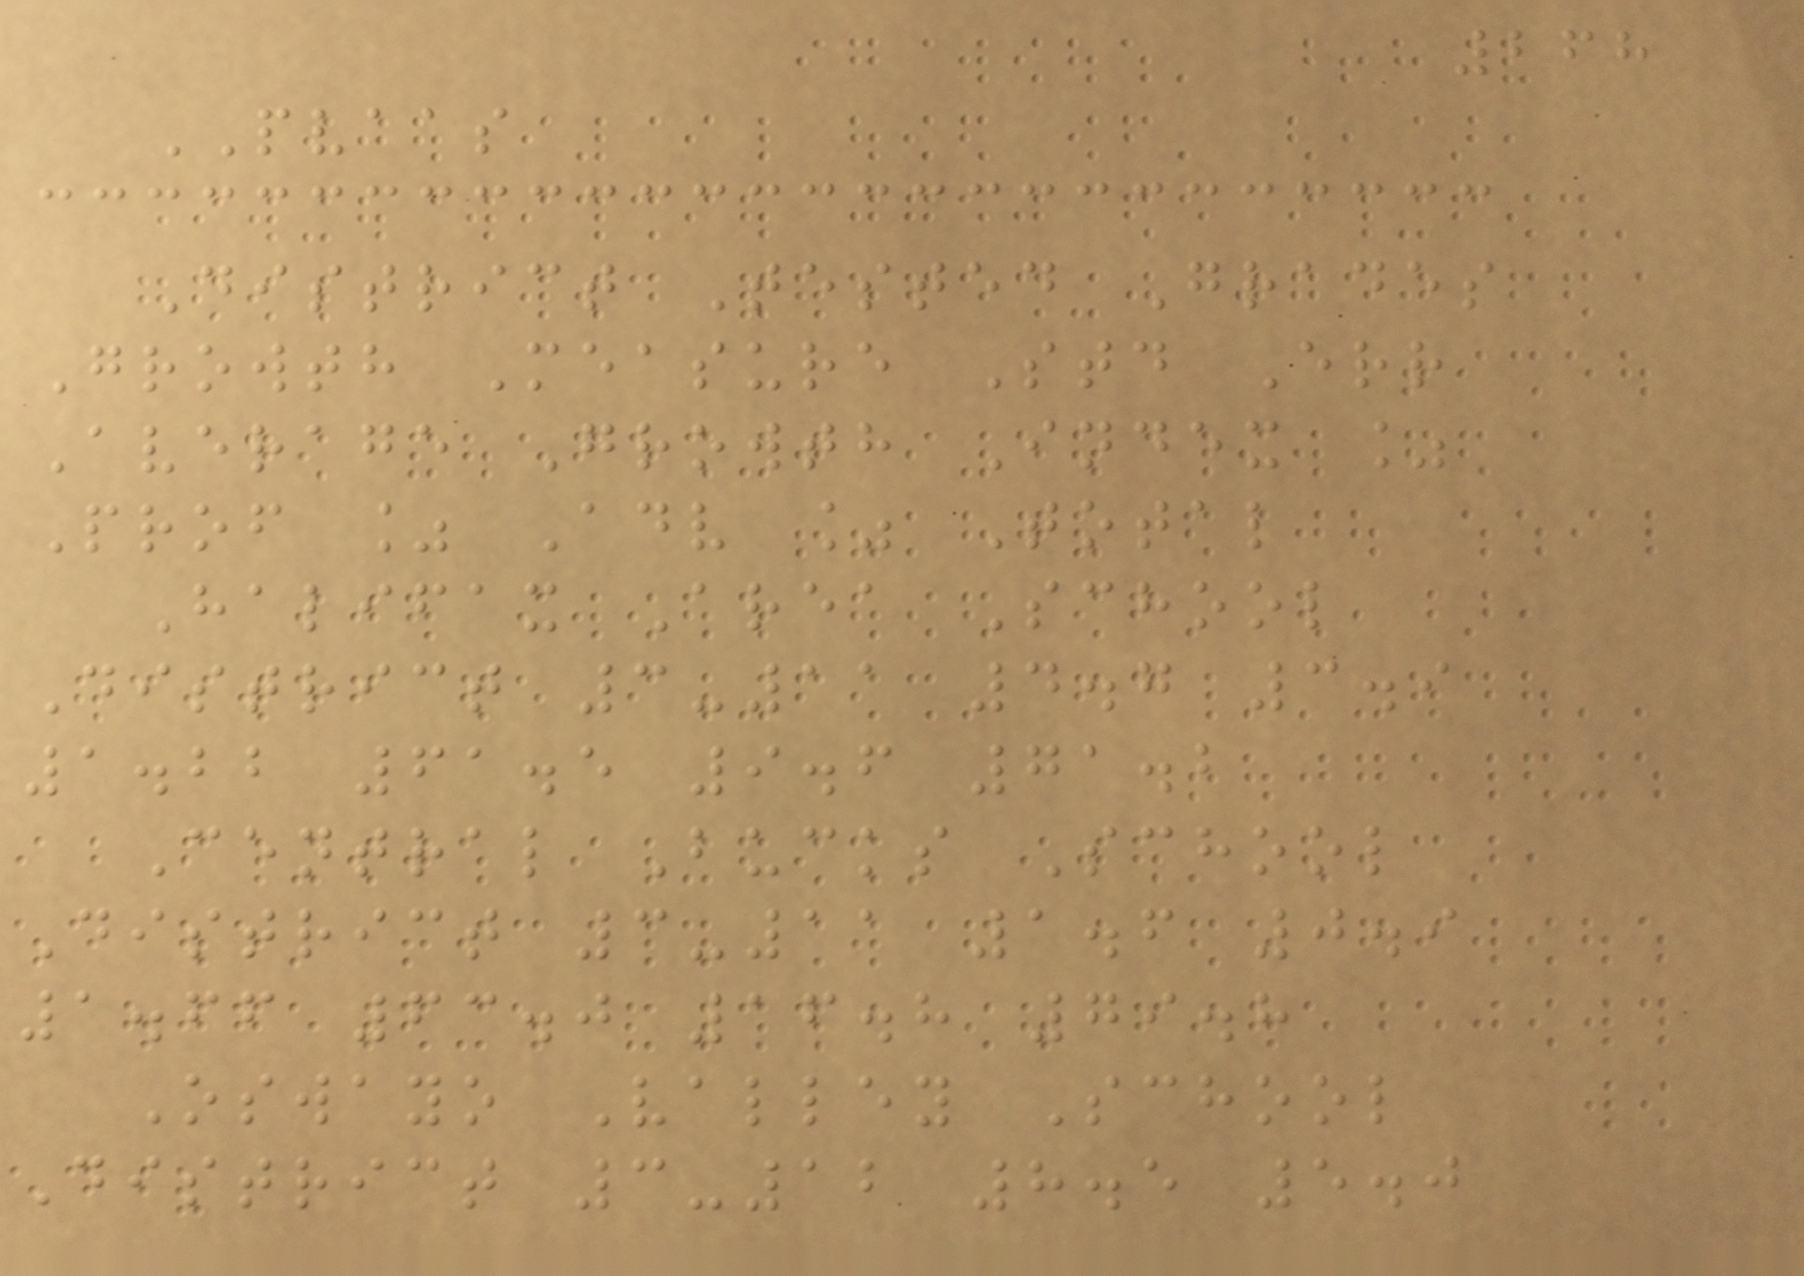268
PVAAS
District Tested Grades
Growth Measure Std Err
Average Growth Index %
Prof % Adv % Total
Halifax Area School
District 3-11 4.7 3.9
1.22 61.5 9.6 71.2
Central Bucks School
District 3-11 1.6 0.9
1.66 63.0 16.8 79.8
Oswayo Valley School
District 3-12 8.5 5.0
